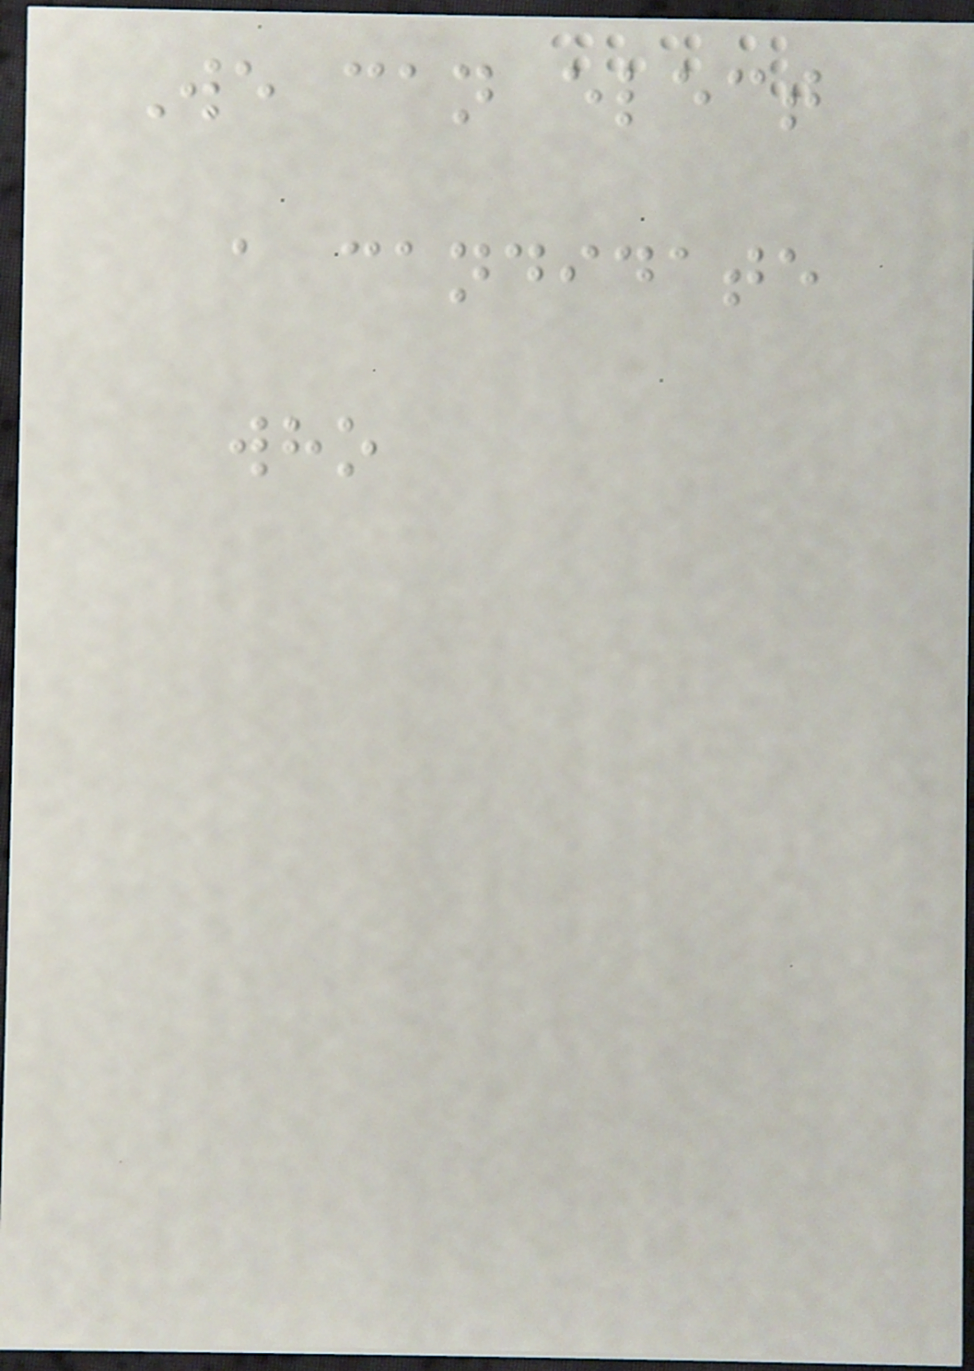We can elect
a candidate
who
